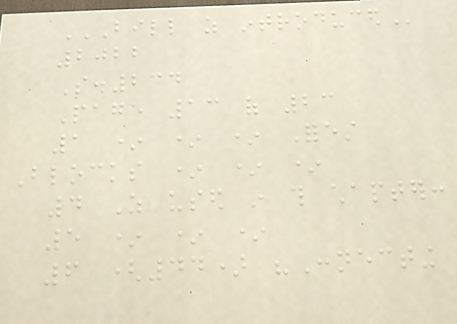BILL AS INTRODUCED
2022
S.234
Page 13 of 23
1 * * * Forest
Blocks * * *
4 As used in this chapter:
5 * * *
6 (44) "Connecting
